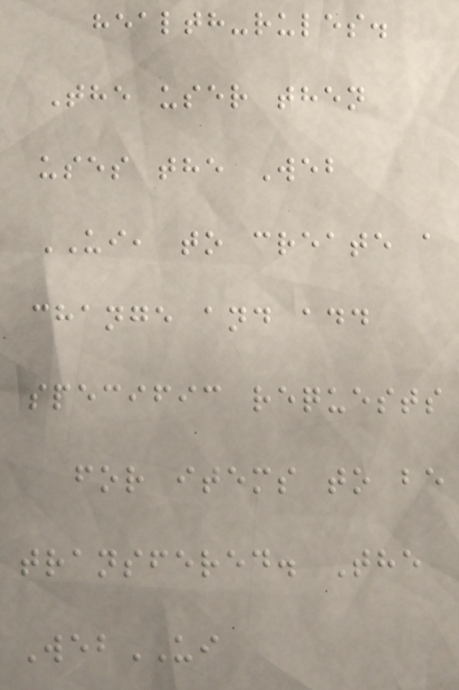health-rules.
The user then
uses the Web
UI, to create a
change and add
specific requests
for items to be
transfered. The
WebUI
